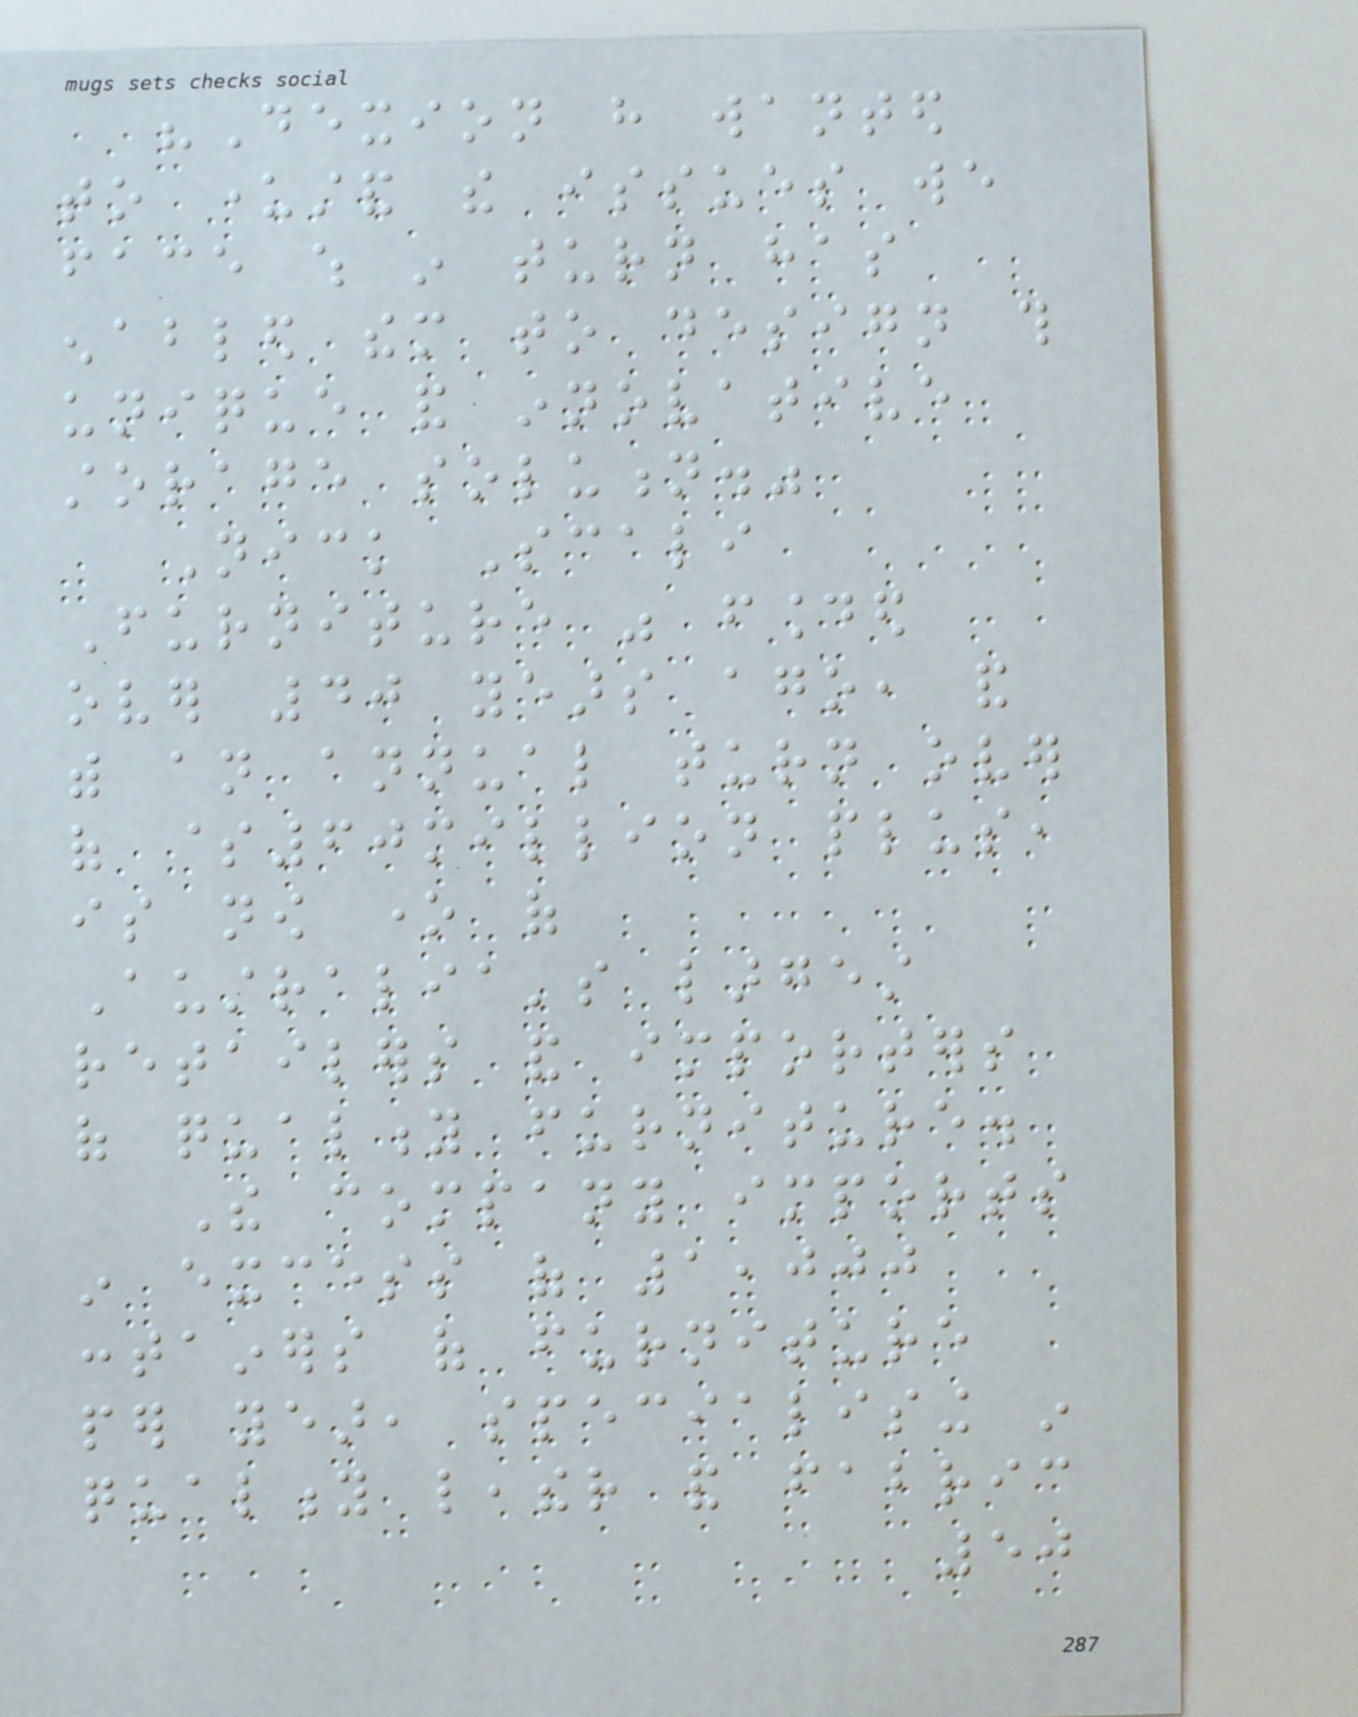"Dexion have wanted
to understand the issues we
face which in turn has
enabled them to design this
unique and innovative
storage solution."
Nick Scali
Furniture was founded
over 40 years ago, and
with an annual turn over
of $60million plus,
is now one of
Australia's largest
retailers and importers
of quality furniture.
The company imports
in excess of 1,000
containers of furniture
per year, specialising in
quality leather and fabric
50
